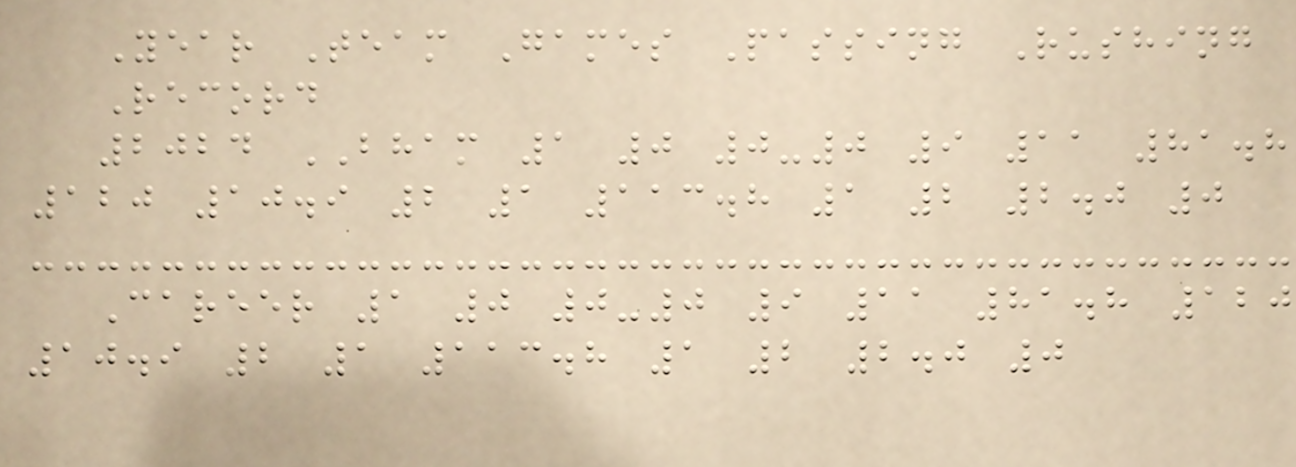Year Team Games Passing Rushing
Record
2024 BHAM 1 0 0-0 9 11 81.8
120 10.9 2 1 113.8 1 2 2.0 0
Career 1 0 0-0 9 11 81.8 120
10.9 2 1 113.8 1 2 2.0 0
